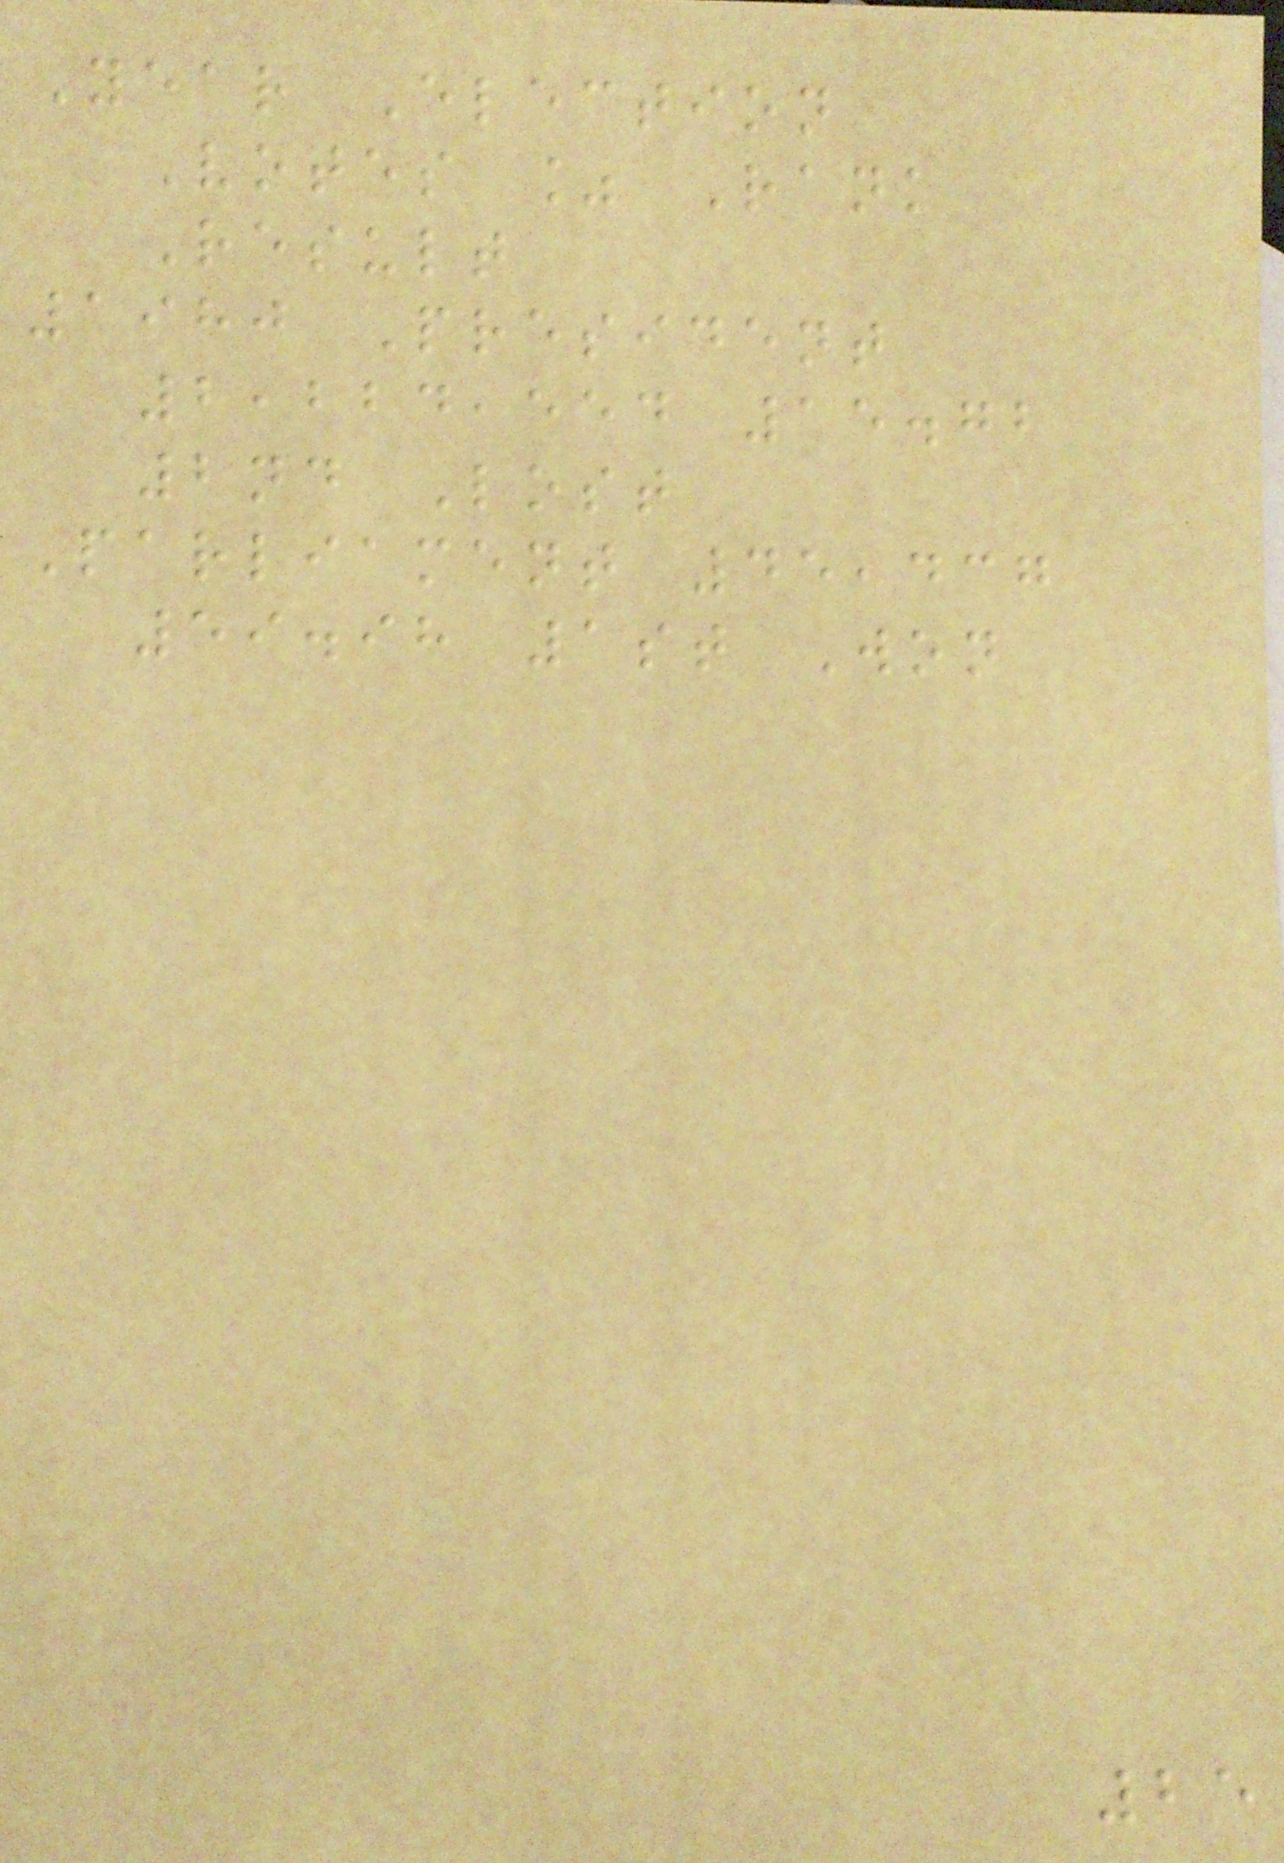Year Election
Votes % Rank
Result
1980 President
2,224,554 15.72
2nd Lost
Parliament 45,437
59.98 1st Won
25
